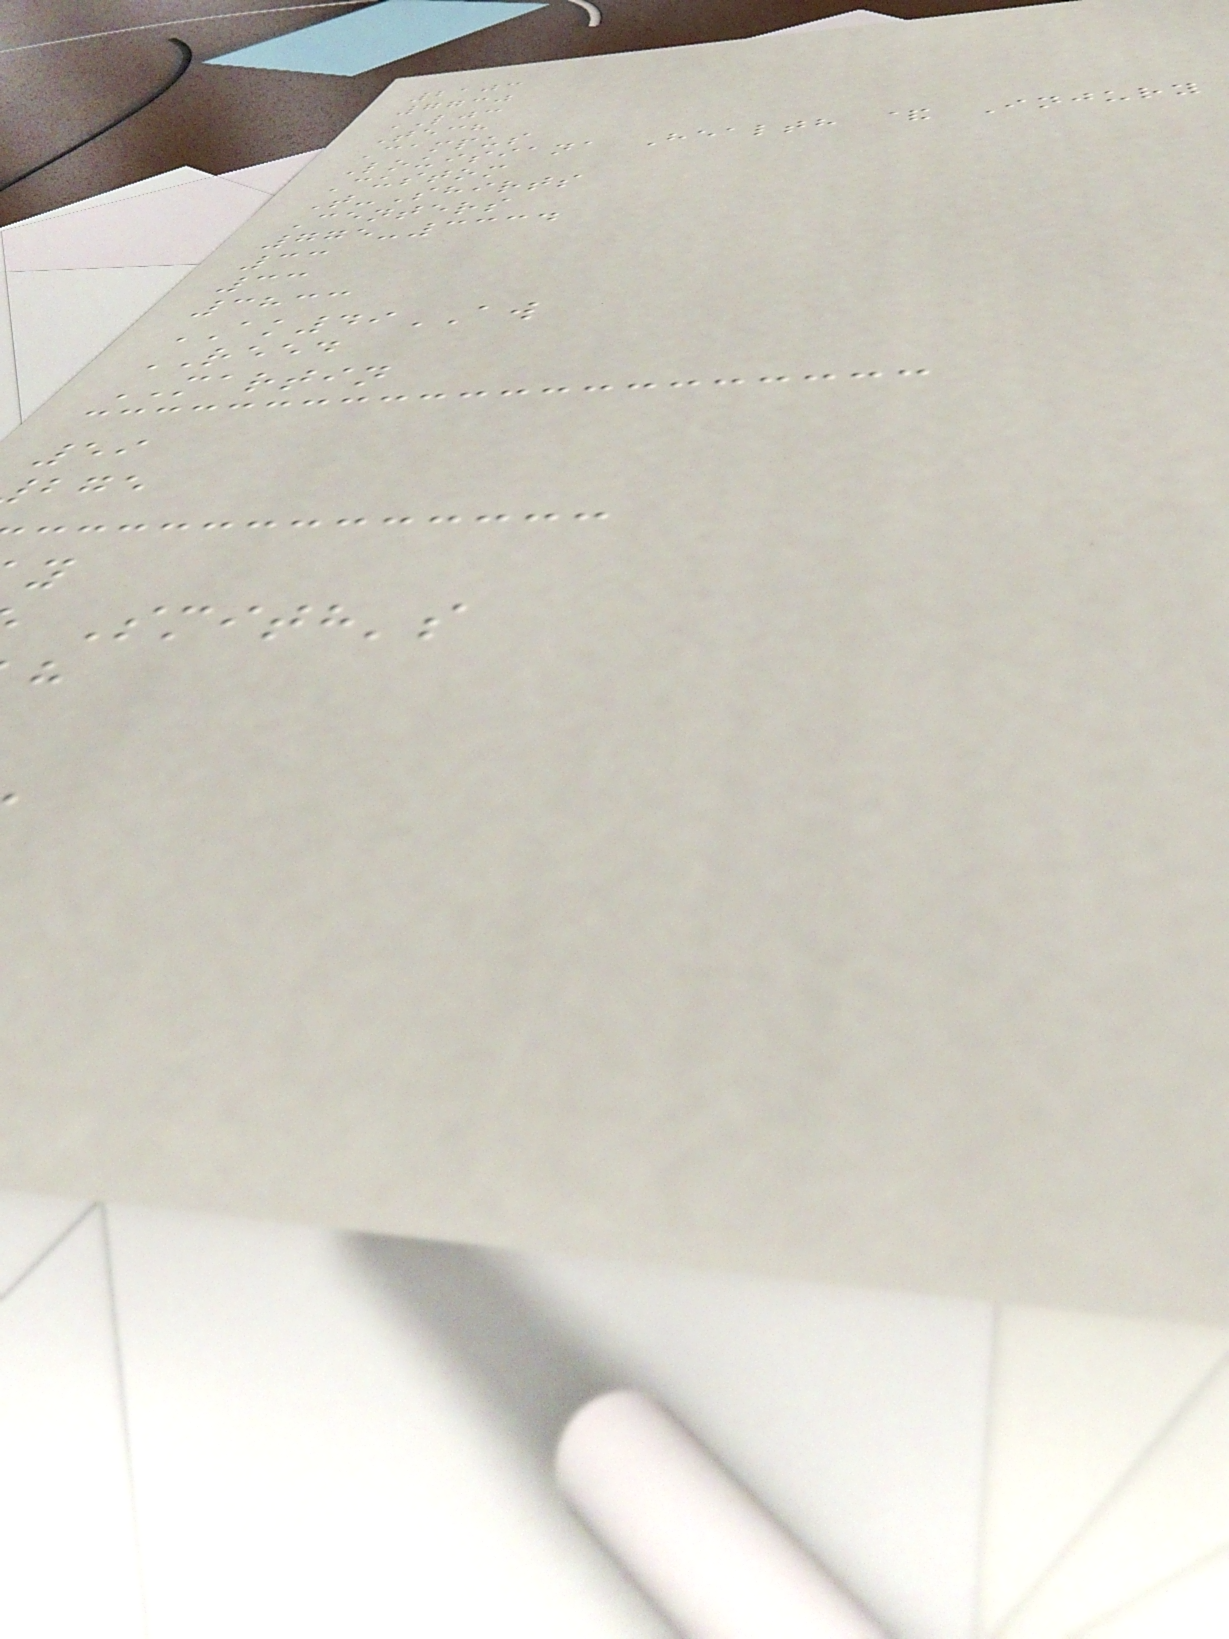2103
7730
LJC
Tech
Campus
Louisiana Health & Injury
Custom
T-Shirts
Centers
775-3334
33
33
3833
AK49AW
REED
MARTIN
59
Smith's
